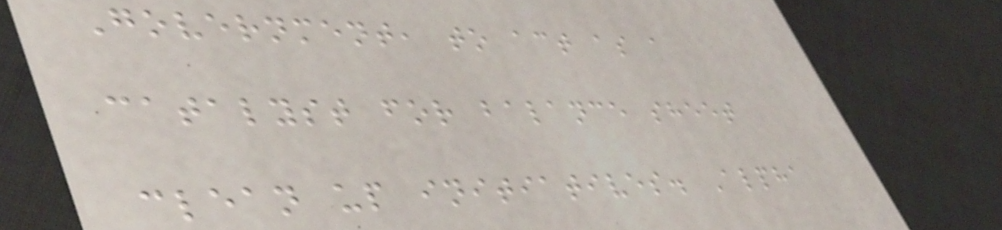Government, to act as a
catalyst for balance sheet
clean up initiatives. Alpha
